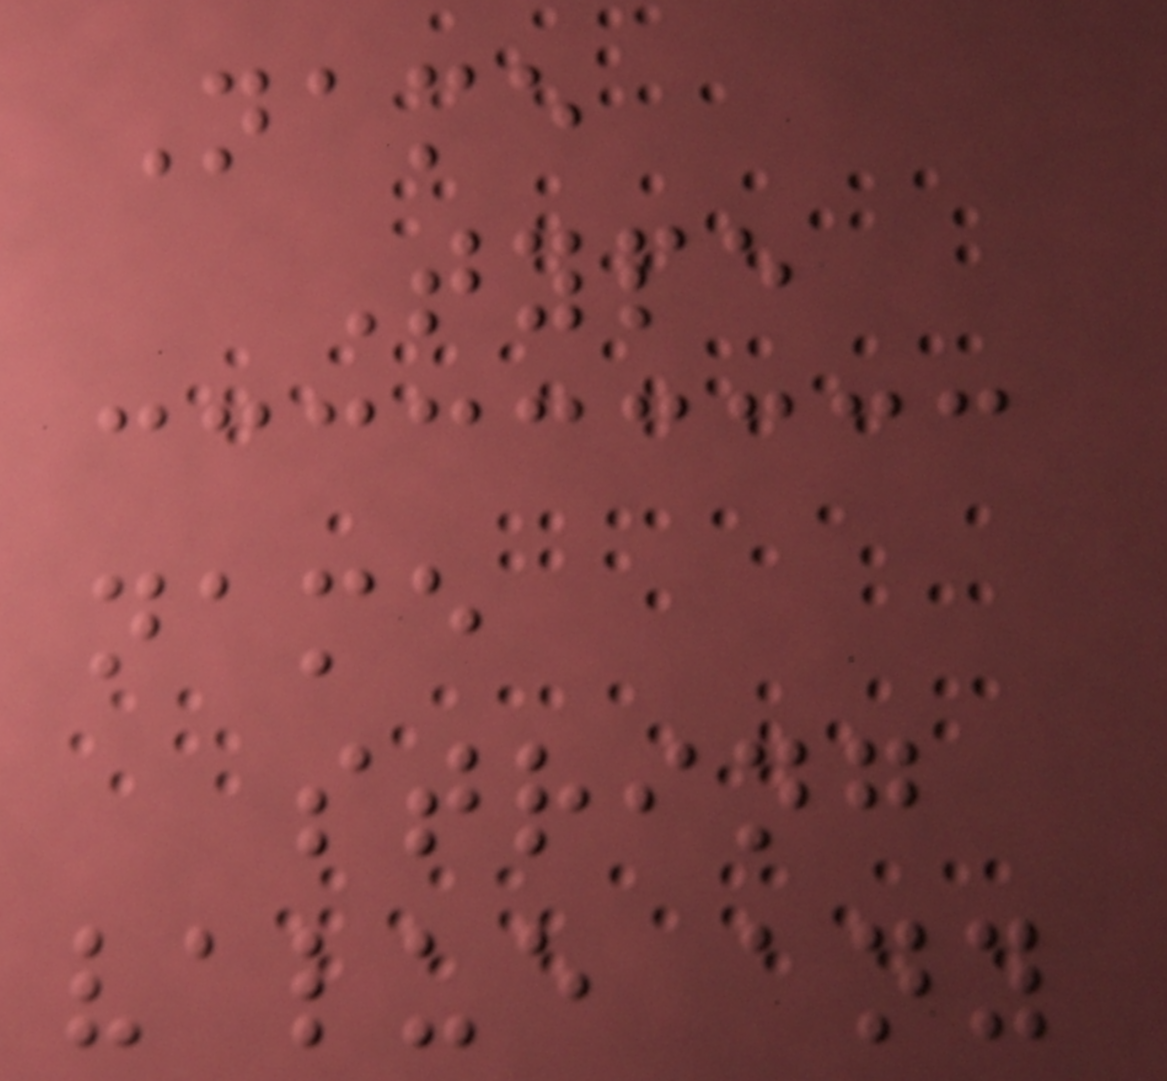Name
Type
name
string
value any
